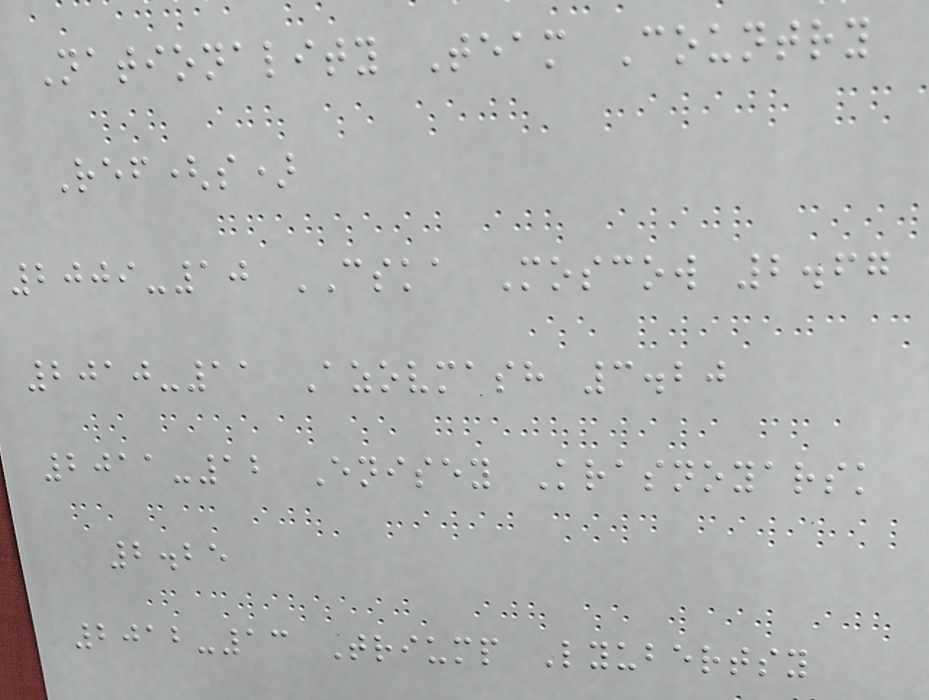Nationality Team Country
Ref(s)
2009-10 CSKA Moscow 2.67
2010-11 Azovmash 3.20
2011-12 Enisey Krasnoyarsk
2.25
2012-13 Triump Lyubertsy
